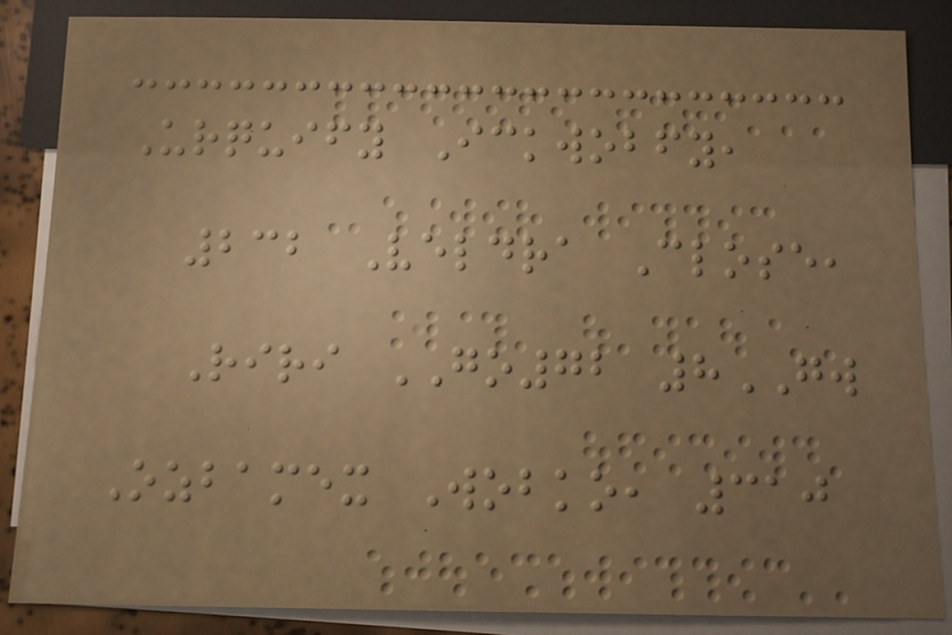Urquify Ickwobfy,
232 Veldra Close,
Riri GO72 8GW
Ozbamex Wobko, 310
